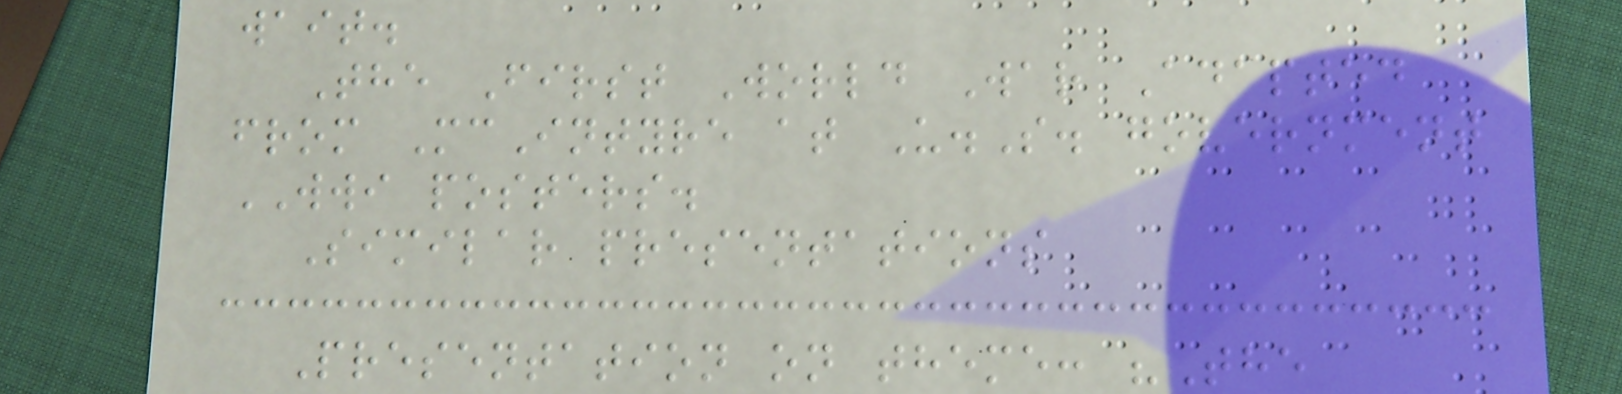wait.
The First World War Adapted
from McIntyre at U.S. government
WWI posters.
Similar presentations
Presentation on theme: "The
